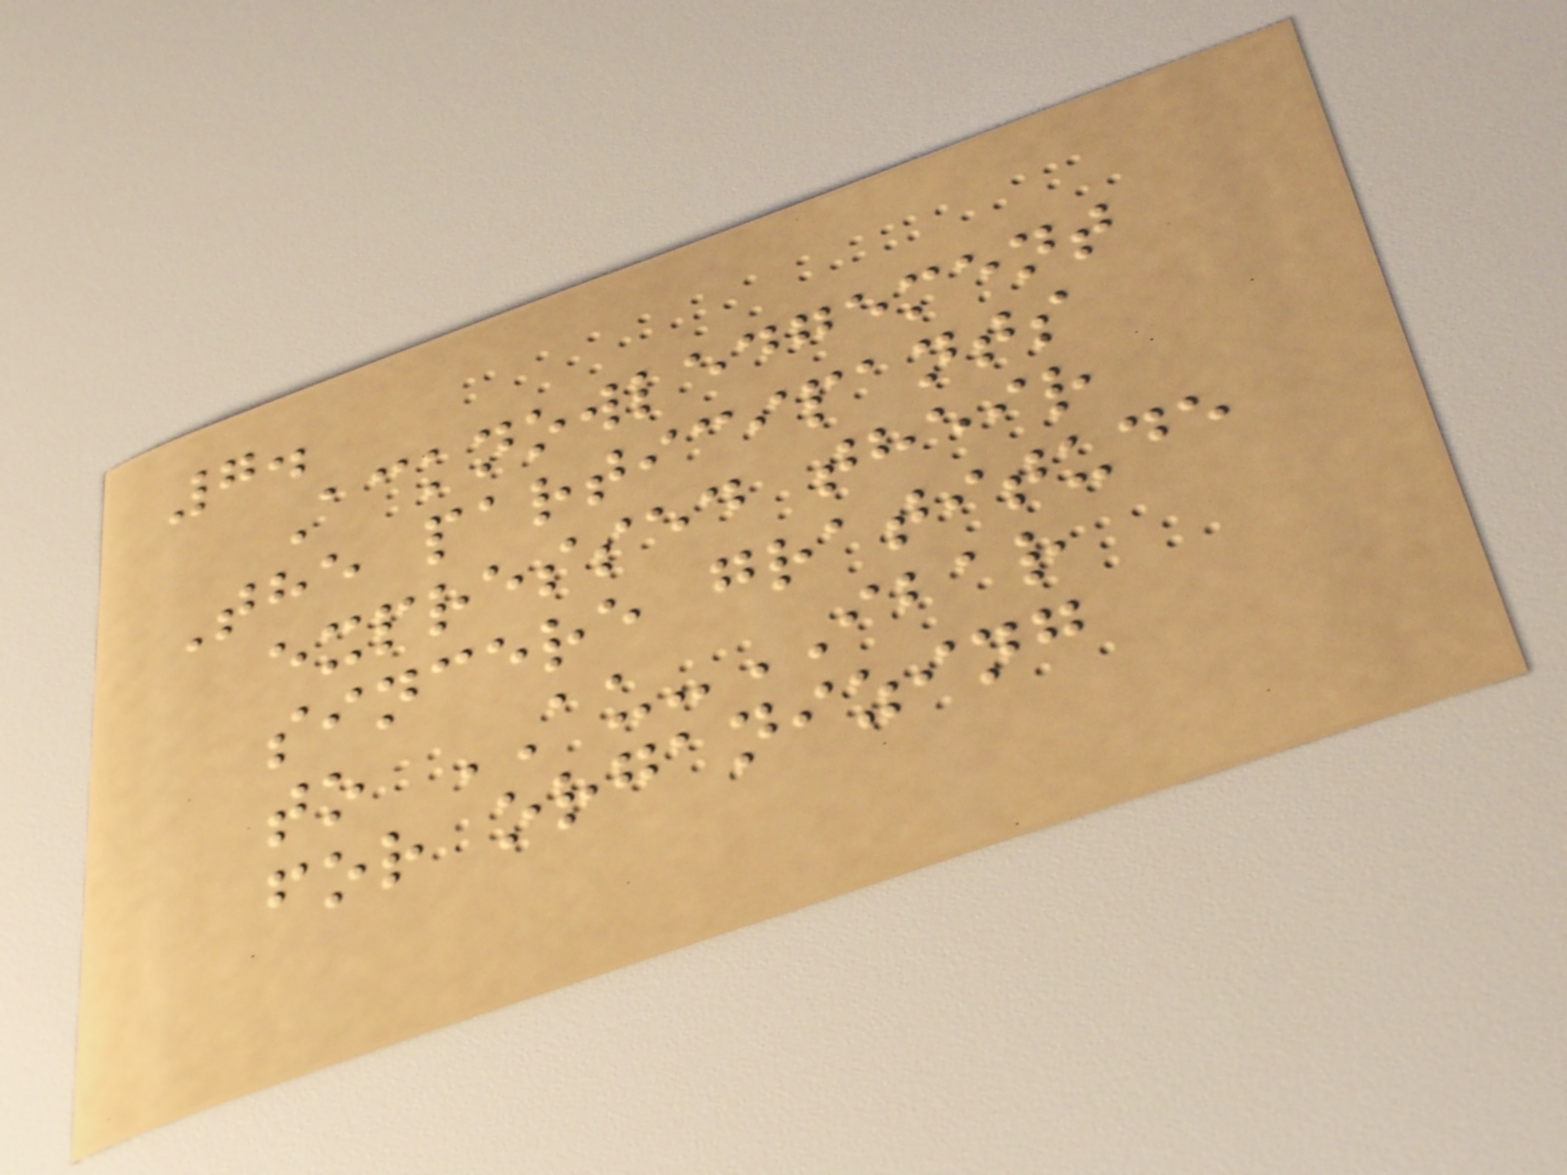7.
Acknowledgement
The participants
expressed their
sincere gratitude
to AU-IBAR
for organizing
